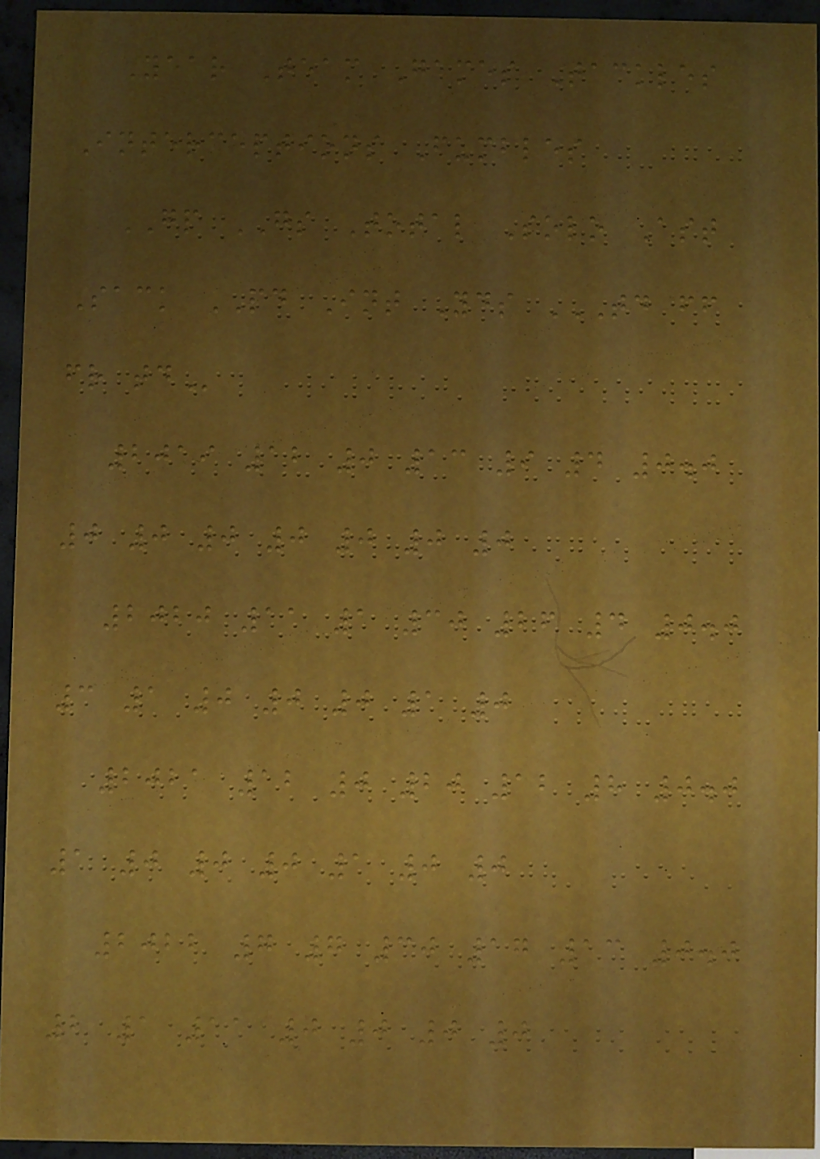Year Team Games Tackles
Interceptions Fumbles
GP GS Total Solo Ast
Sack PD Int Yds TD FF
FR TD
2019 12 0 13 9 4 0.0
0 0 0 0 0 0 0
2020 11 1 30 26 4 0.0
3 1 0 0 0 1 0
2021 12 0 20 12 8 0.0
1 0 0 0 1 0 0
2022 7 7 30 17 13 0.0
2 1 11 0 0 0 0
